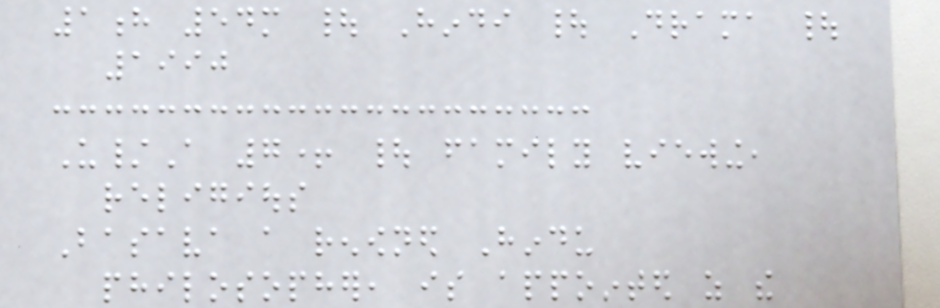1h 54m | Hindi | Drama |
1990
U/A 7+ | family viewing,
religious
Basava a renowned Hindu
philosopher, is appointed as the
